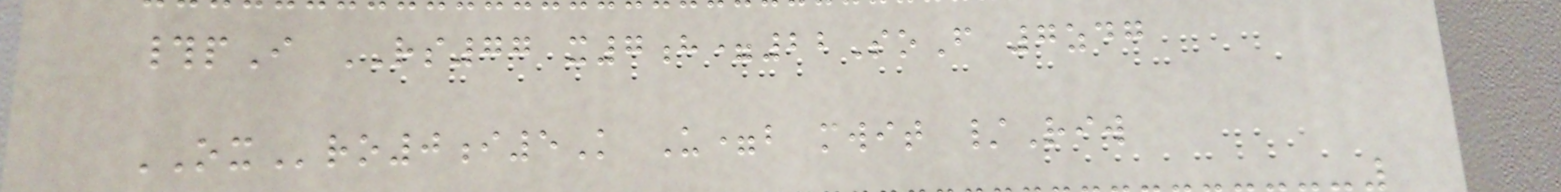#pI RS77 x7h=22SoF 7zdg
OXro0i5K U=b mwit /Riw
